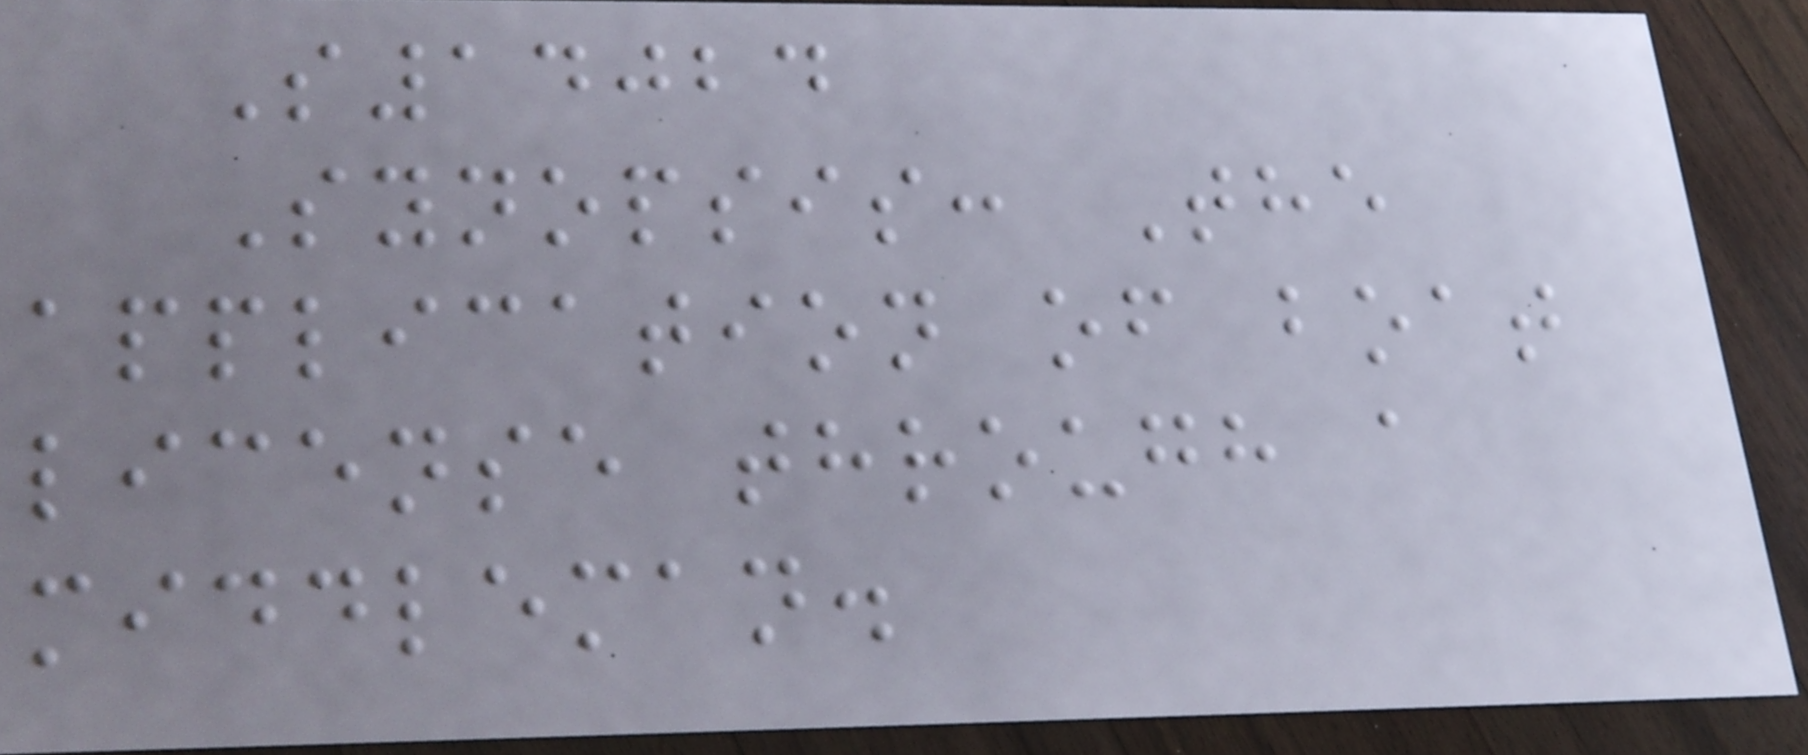S14024
Synopsis: The
application of boat
license through a
middleman.
